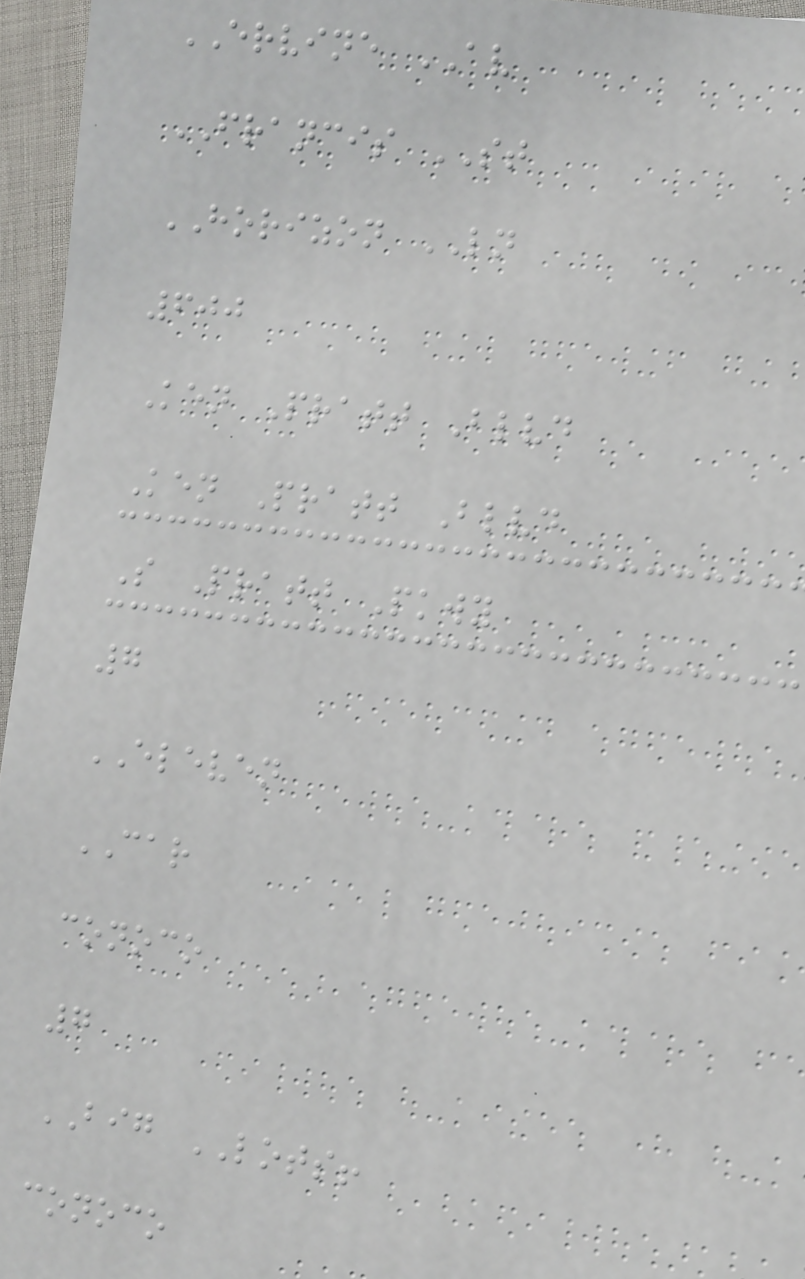ERVINE AV
FRANCIS ST
HORIZON LN
600
Ken Pratt Blvd
Ken Pratt Blvd
S Pratt Pkwy
7
ELEVEN
CAR
conoco
7
BIG LOTS!
conoco
